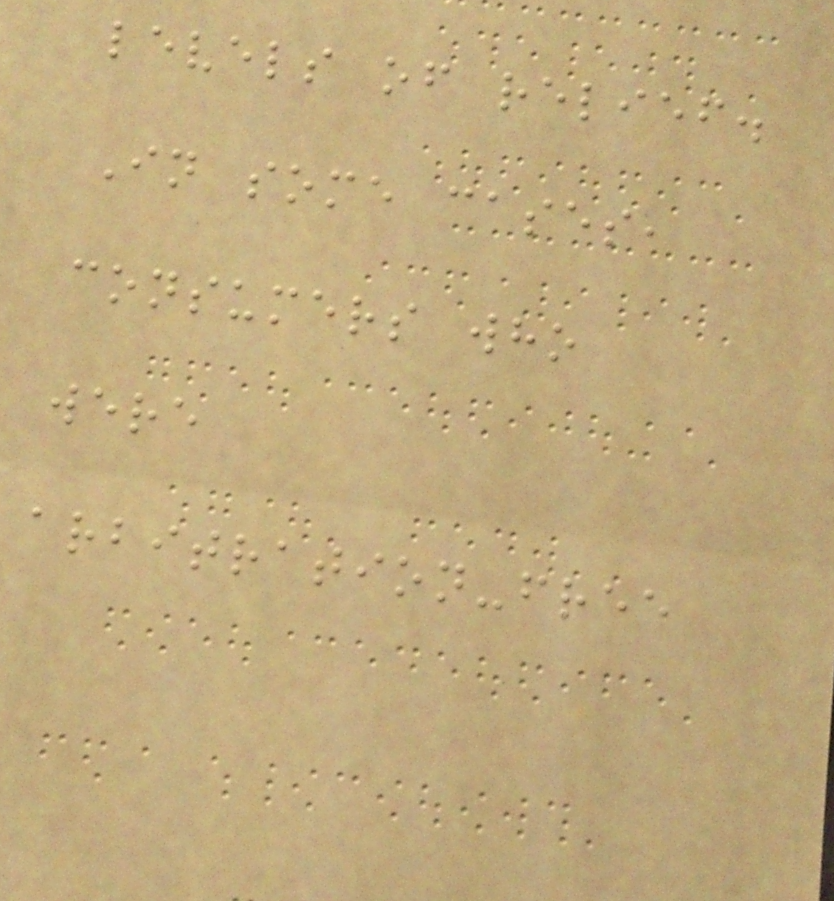levels of relief.
In some cases,
consumers who
were
arbitration-free
